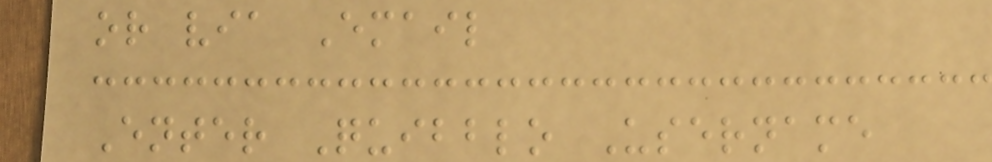or via Email
Enter Quibblo Username
